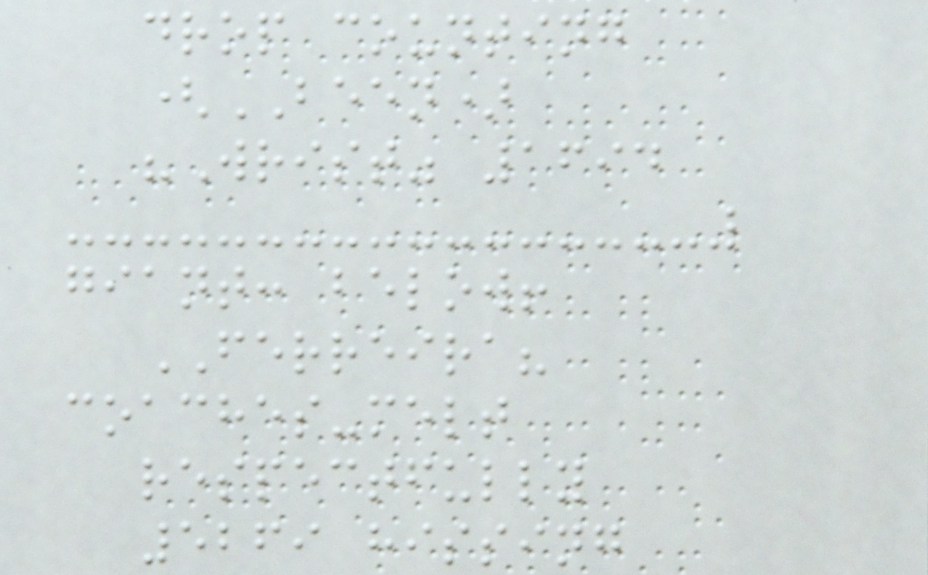drop counting
(BEEN)
"Wrist" 1694
giant: below!
FERREIRA?
coaches-melt
respectfully
5269 hissing
